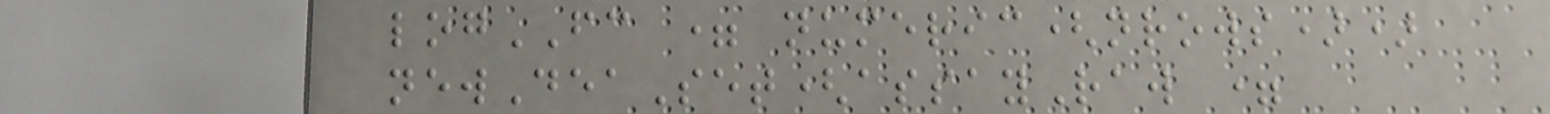logFC = numeric(nrows))
newDeaSet(assayRaw =
